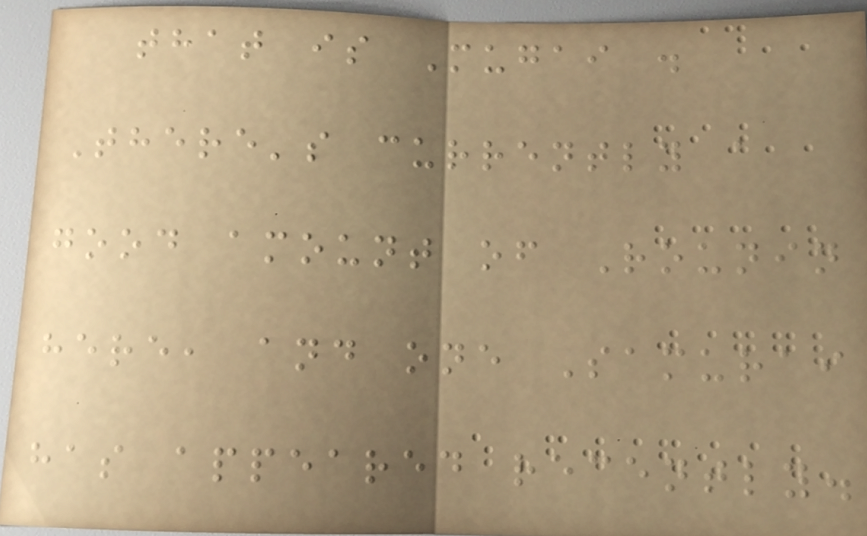that is Mugai .
There's currently a
good amount of Rounin
here, and one Samurai
has appeared recently.
